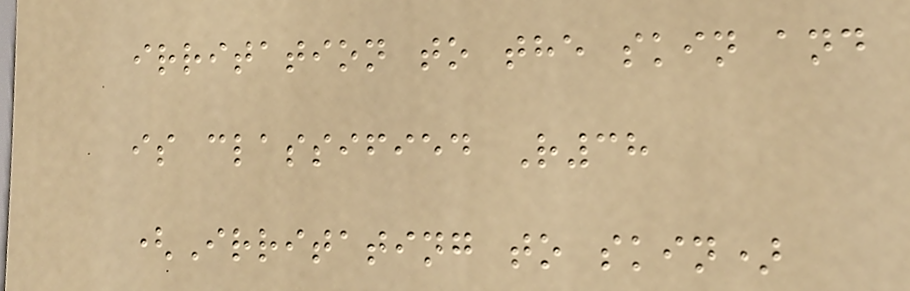irritation to the skin and
is classified R38
(Irritating to skin)
